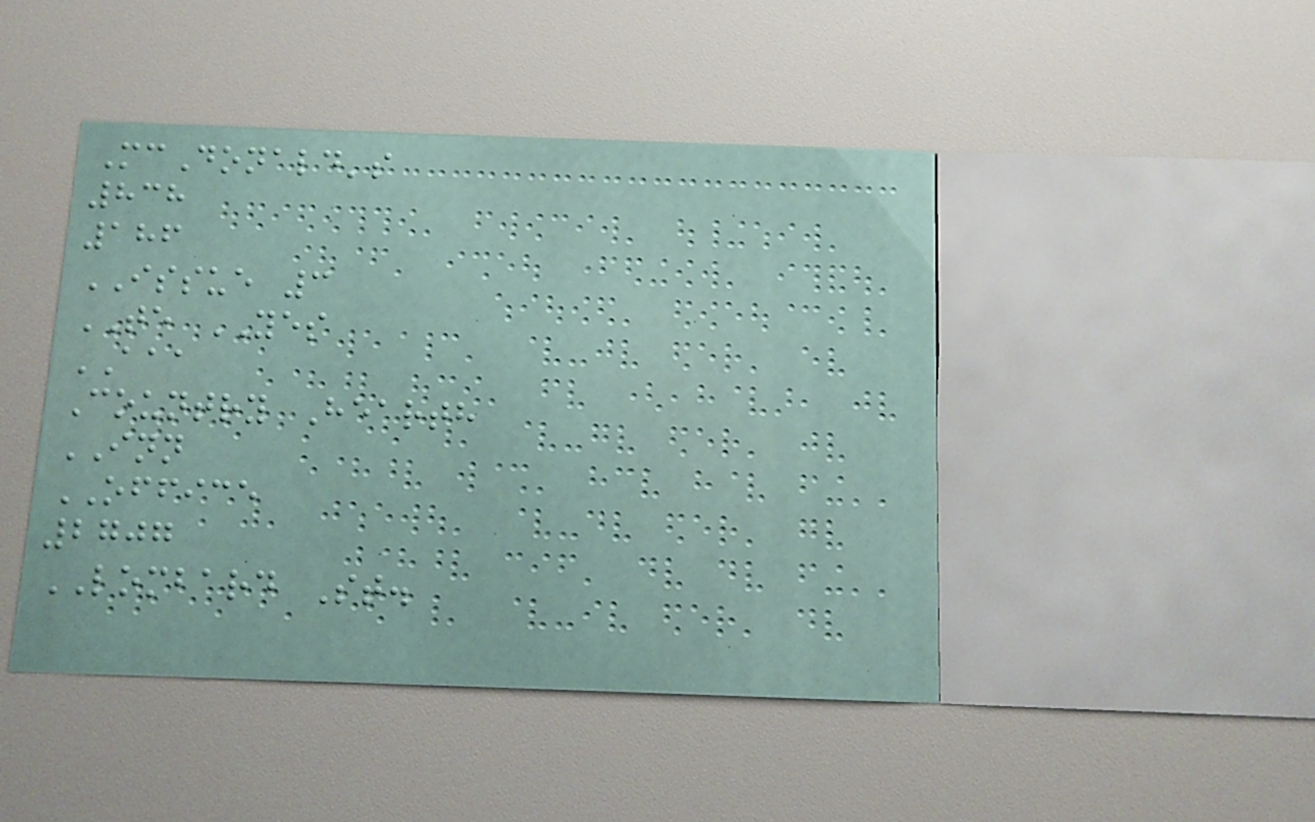McDonald's
838
186
ISSUE 3
TE YES
AAA
Country Hearth
INN
OFFICE
2707
LOMBARD St.
